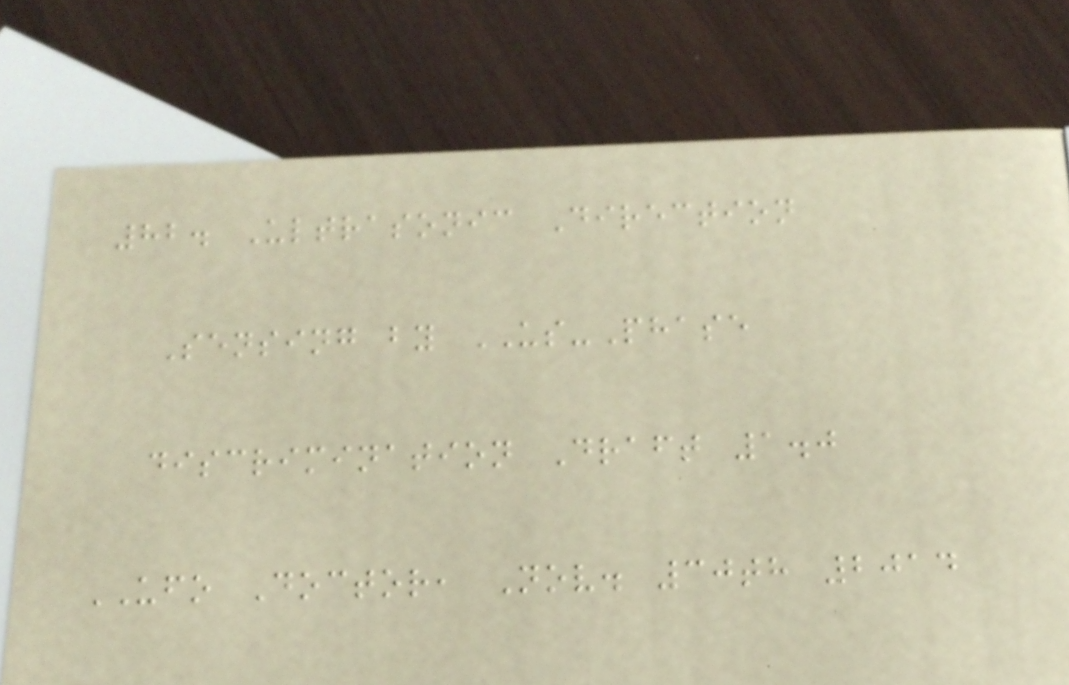82. Ultrasonic Direction
Sensing by US-Phase
discrimination Draft 1.0
UFO Doctor, Nov. 30th 2014
